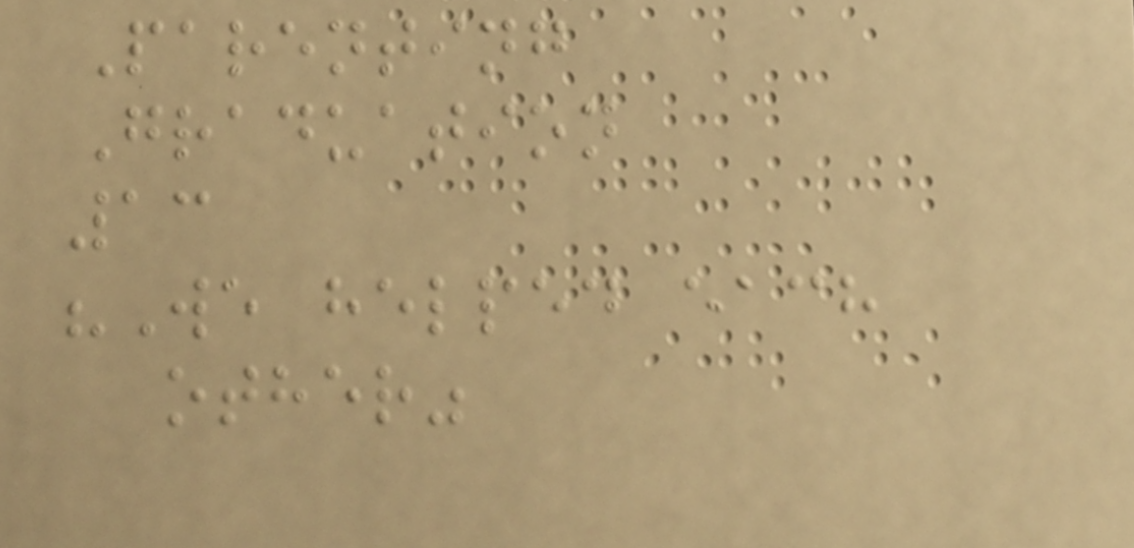Parenting
Graduation
13
"We helped each
other"
